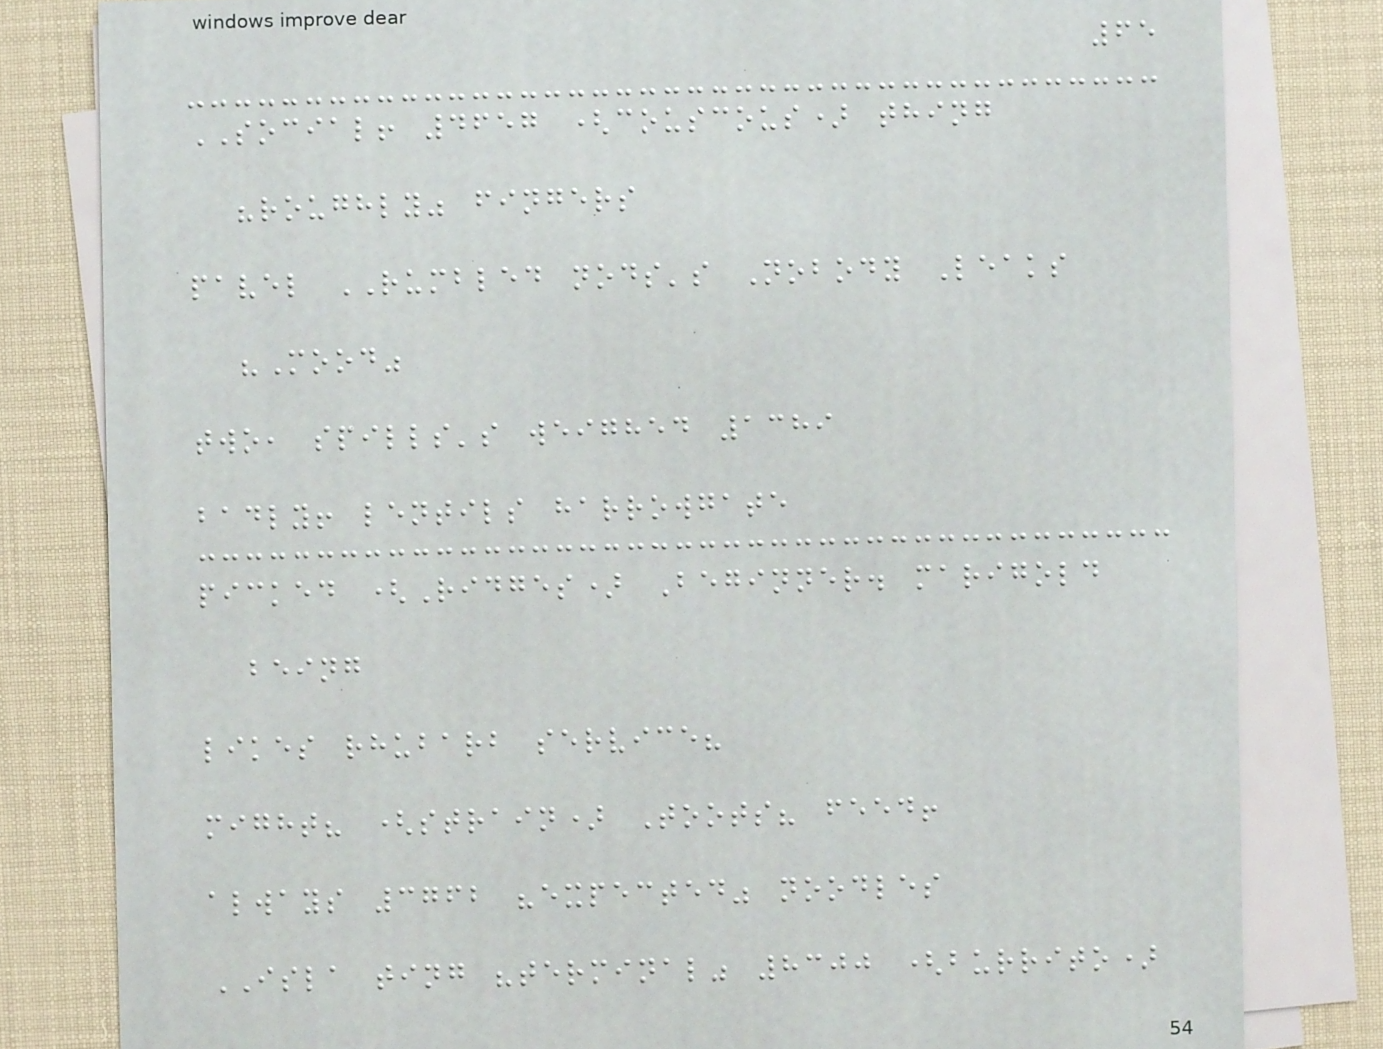65
SOCIAL! 4657 (couscous) thing
"roughly" fingers
pavel RUMBLED nods's Nobody Leaks
"Mood"
two, spills's weighed 1389
badly! lentils harrowgate
picked (Ridges) Beginner. marigold
being
likes rhubarb service?
might? (strain) Toots? feed!
always 3762 "expected" noodles
ISLA ting "terminal" 8300 (burrito)
